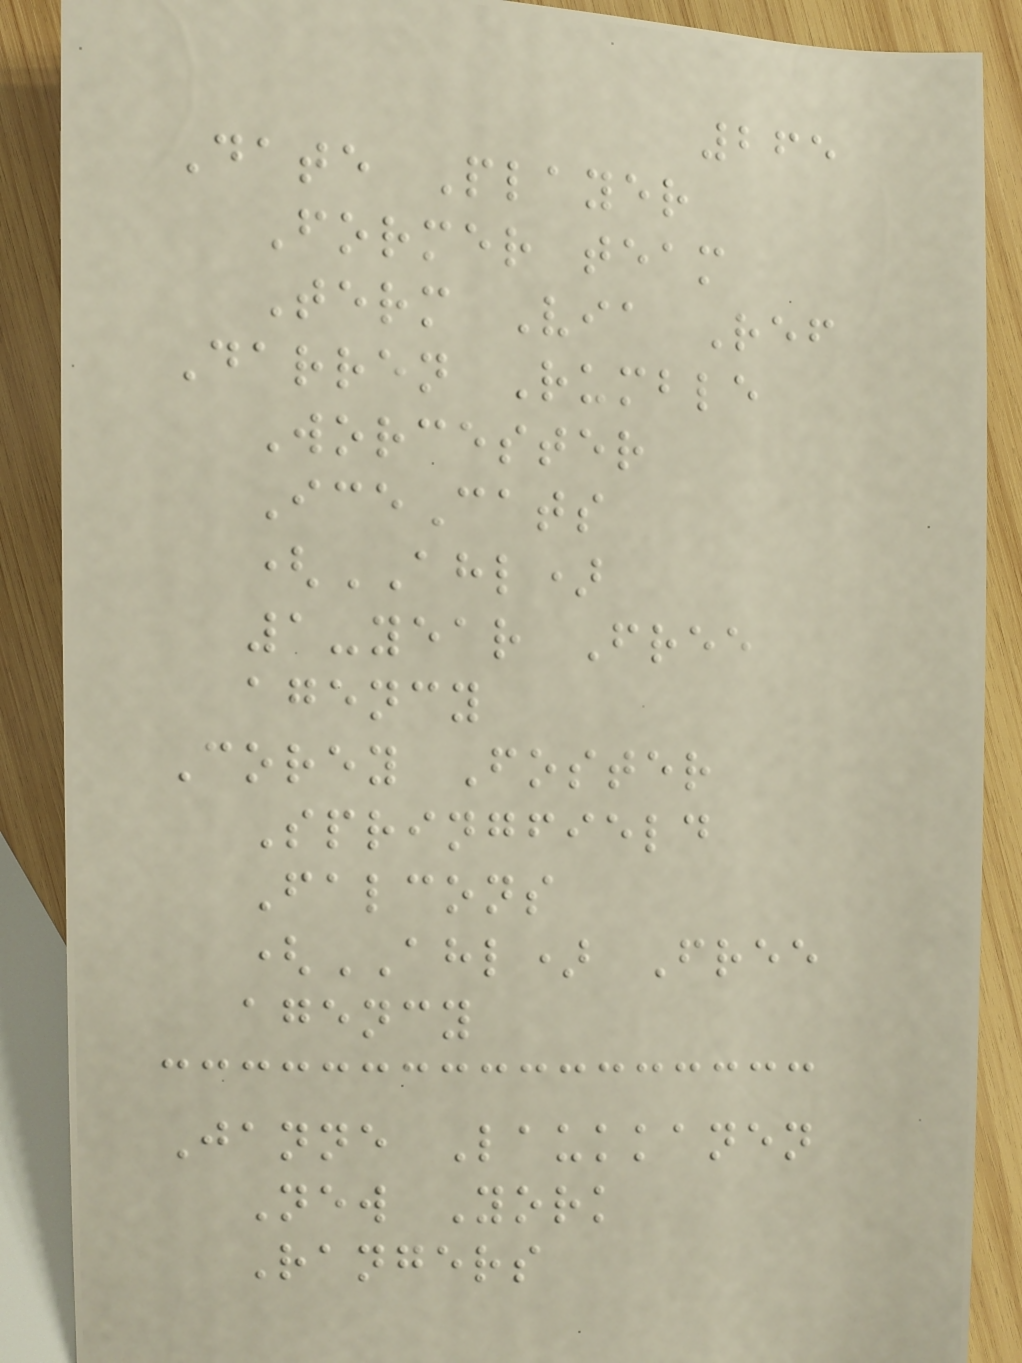265
Date Player
Former team
Term Via Ref
Darren Rumble
Worcester
IceCats
(AHL)
1-year Free
agency
Corey Foster
Springfield
Falcons
(AHL) Free
agency
Janne Laukkanen
New York
Rangers
